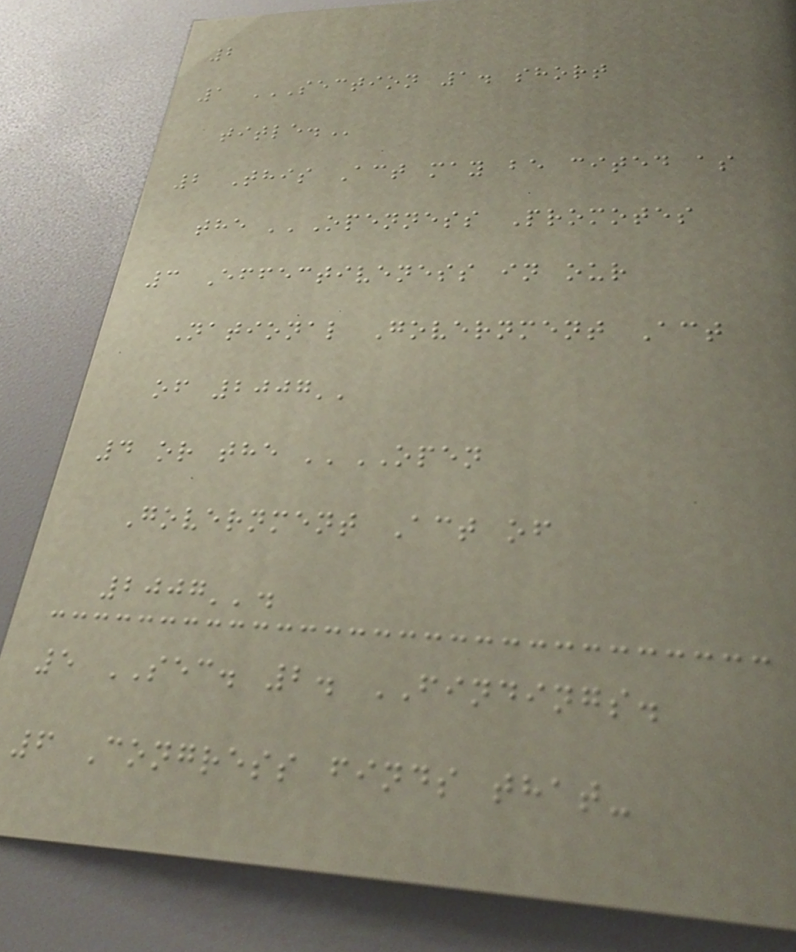2
1 SECTION 1. SHORT
TITLE.
2 This Act may be cited as
the ''Openness Promotes
3 Effectiveness in our
National Government Act
of 2007''
4 or the ''OPEN
Government Act of
2007''.
5 SEC. 2. FINDINGS.
6 Congress finds that-
